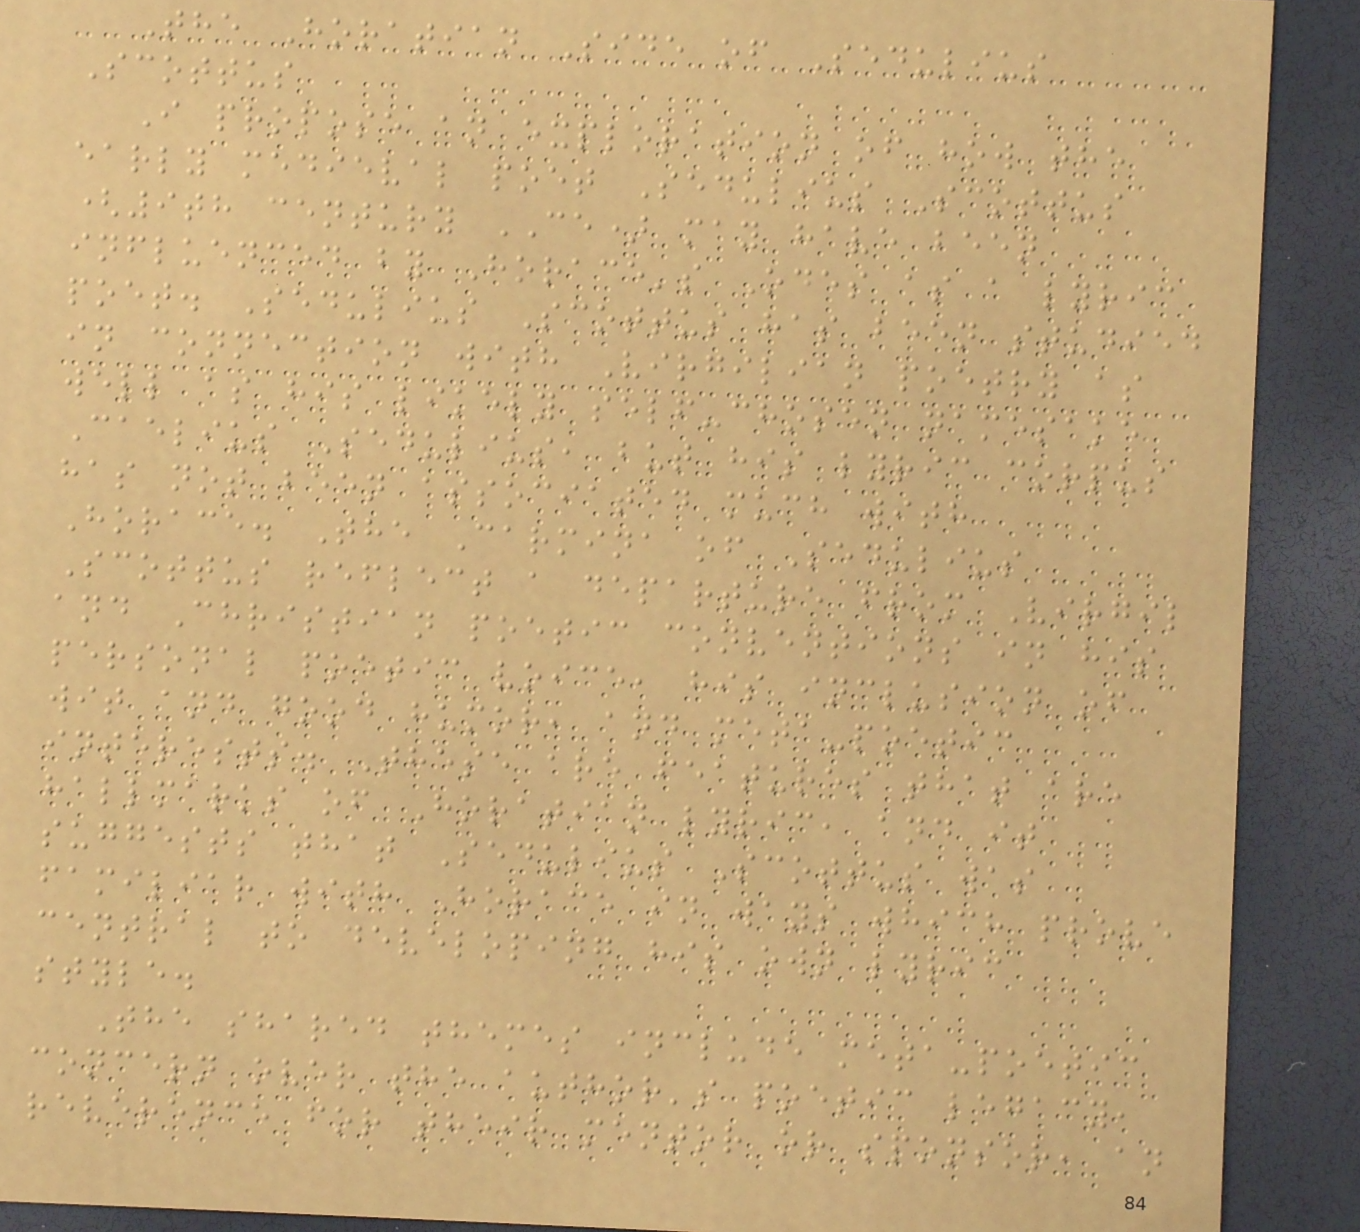The Horatian Side of Sedulius
Scottus
I propose an exploration of how the
early medieval poet Sedulius Scottus
(9th century CE) may have been
influenced by Horace's Odes as a lyric
poet. Sedulius Scottus has been studied
in connection with Virgilian poetry as
well as his likely self-chosen namesake
Caelius Sedulius, but his lyric corpus
has not been associated much with
Horace. The Carmina of Sedulius
Scottus reflect a departure from Virgil
and Christian poetic conventions in his
personal poetic voice, his inclusion of
wit and good humor, and meta-poetic
interests. These are features that are
hallmarks of Horatian lyric, and it
suggests that Sedulius Scottus was
familiar with Horace in ways which prove
central to developing his own lyric
style.
The shared themes include meta-poetic
concern over the author's poetic legacy,
reverence for their mentor or sponsor, an
